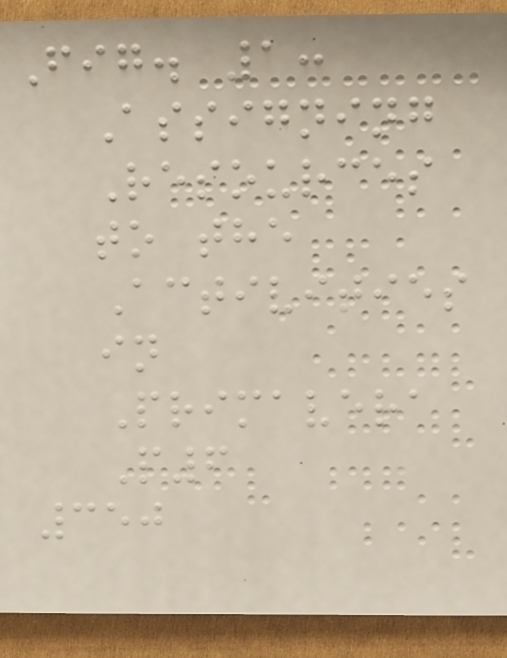Fig. 1:
Assigning
Resources
to the
Activities
in
Primavera
P6
350
